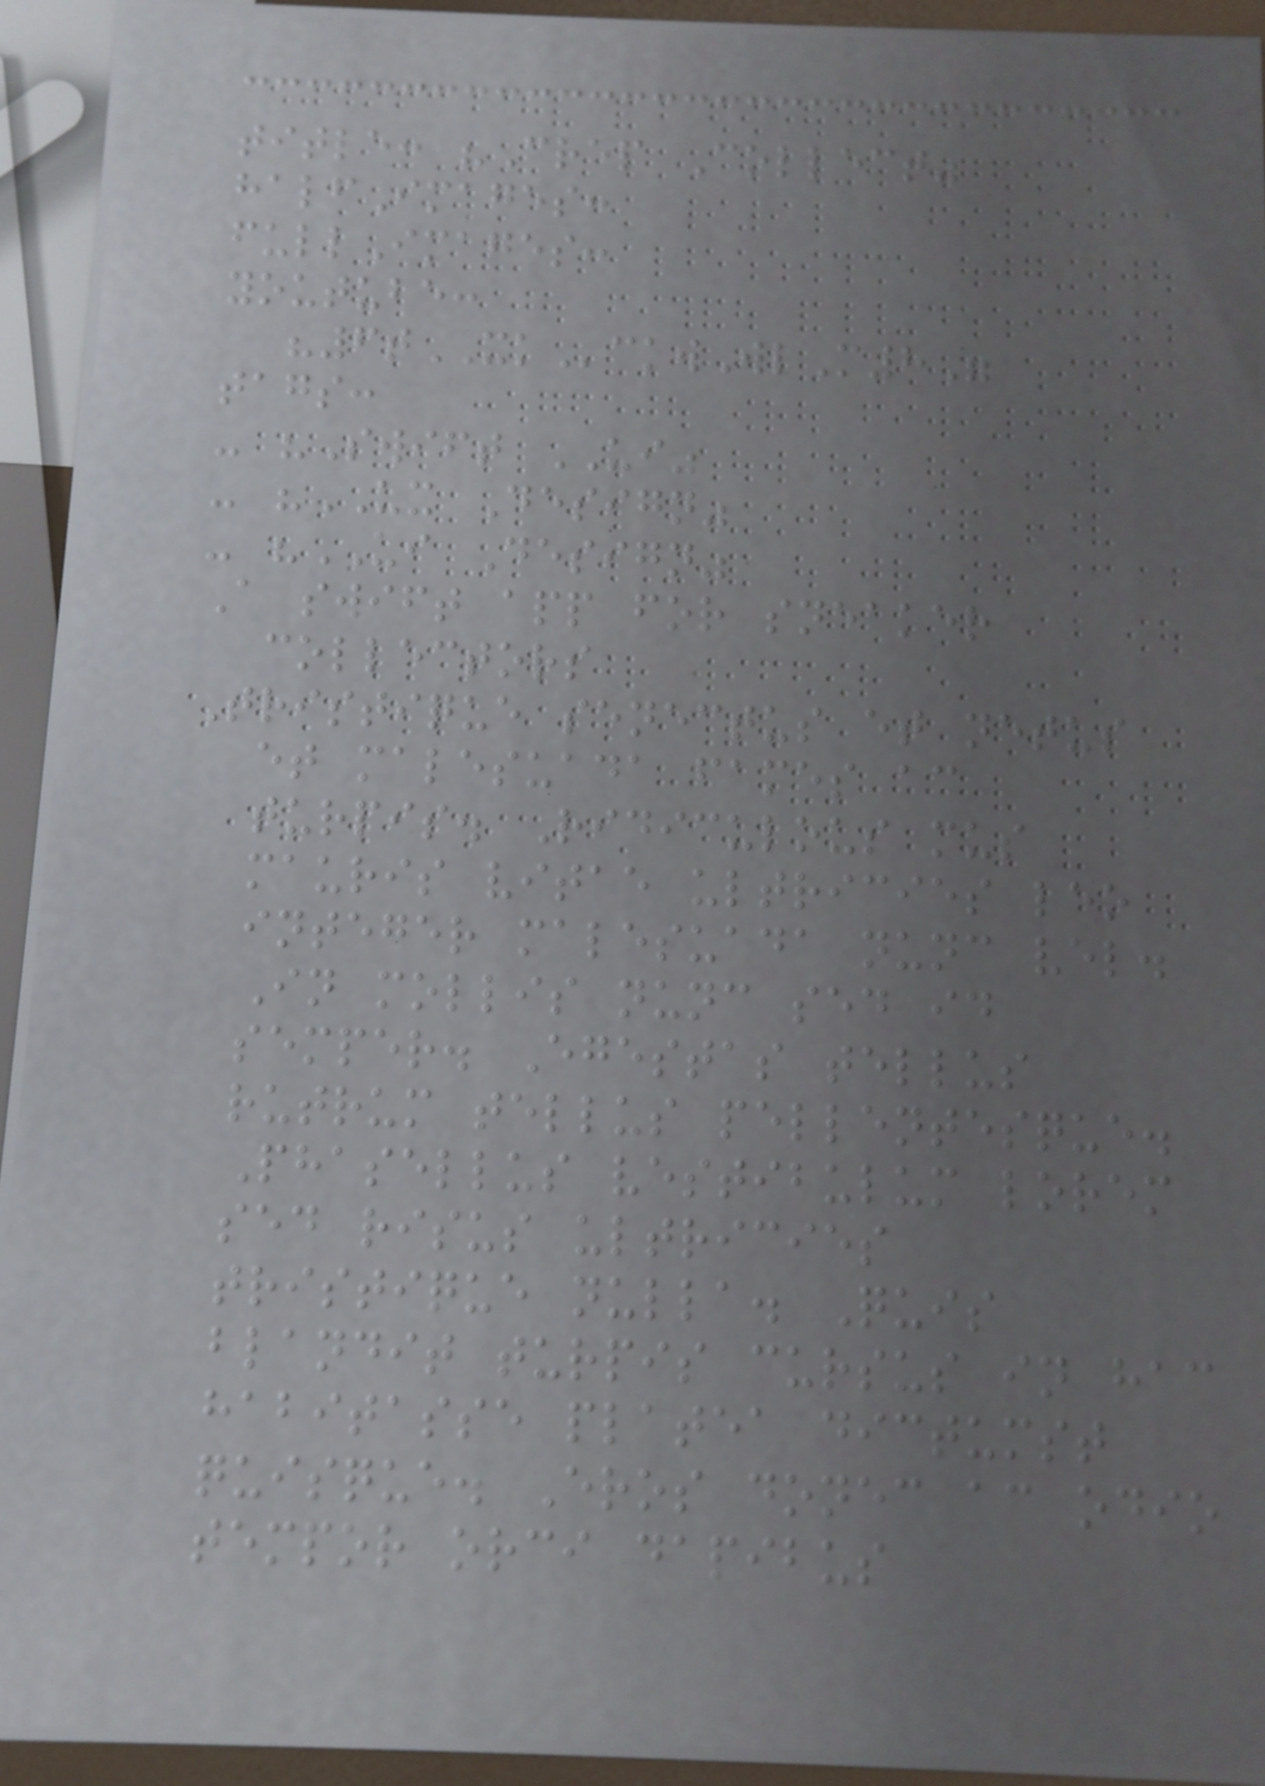title: "Crep Collect"
halfImages:
fullImages:
youtube:
"6tXKckwWlM8"
tags:
- "Swift UI"
- "UX Design"
- "UI Design"
A swift app for sneaker
collectors
Tristique senectus et netus
et malesuada fames ac
turpis. Ridiculous mus
mauris vitae ultricies leo
integer malesuada nunc vel.
In mollis nunc sed id
semper. Egestas tellus
rutrum tellus pellentesque.
Phasellus vestibulum lorem
sed risus ultricies
tristique nulla. Quis
blandit turpis cursus in hac
habitasse platea dictumst
quisque. Eros donec ac odio
tempor orci dapibus
